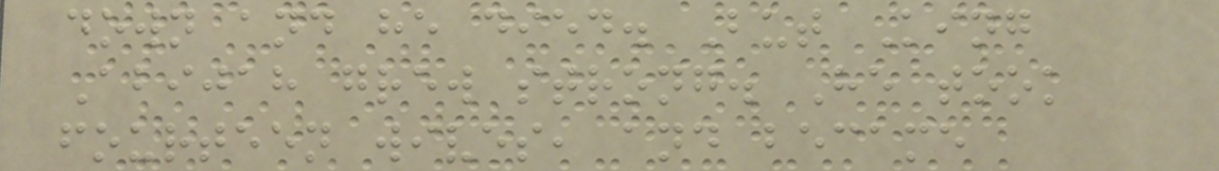down and he died. But King
Abijah grew strong. He took
fourteen wives, and became
